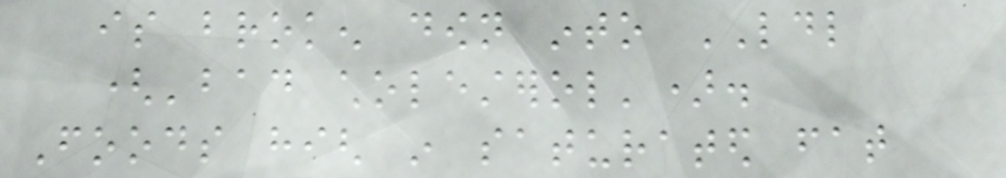is broken down into LDL
('bad cholesterol').
Foods high in saturated fat
